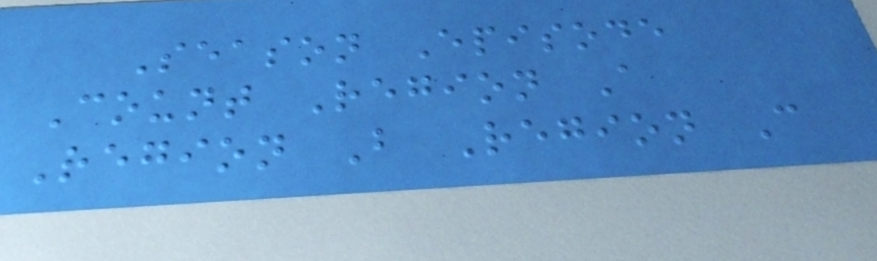Season Episode
Count Region A
Region B Region C
